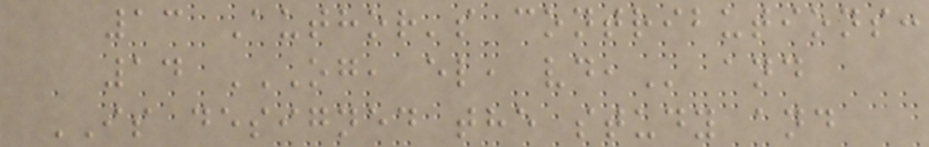13 Author's contributions:
14 OG, EL, VD, and
IS designed the study and
